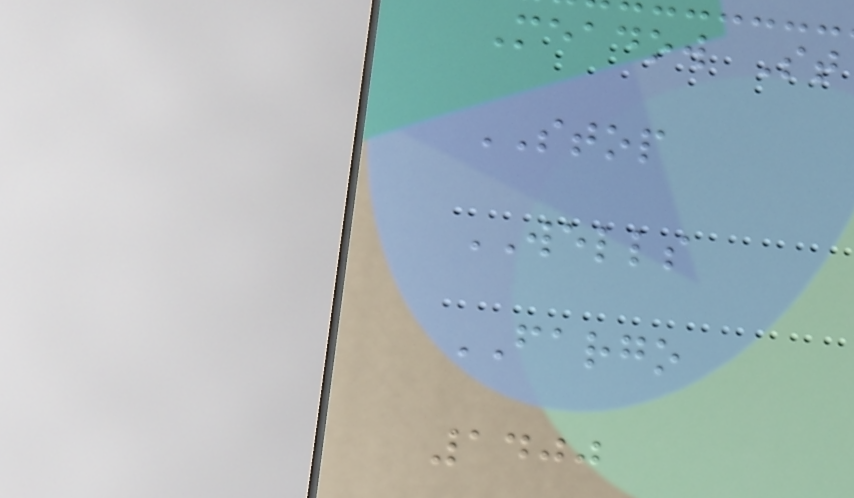Meadow St
STOP
WELLS
FARGO
1400
